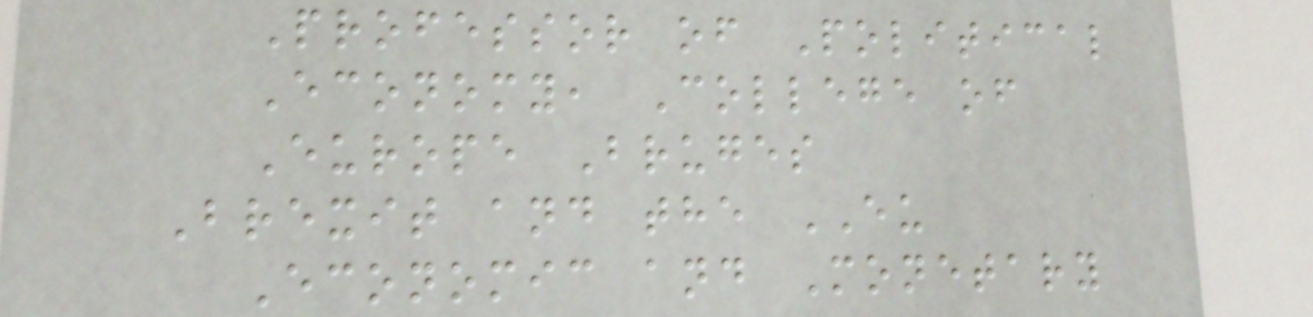Professor of Political
Economy, College of
Europe Bruges
Brexit and the EU
Economic and Monetary
